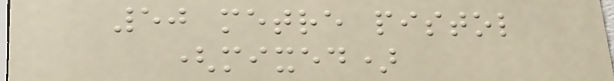50 metre pistol
(mixed)
